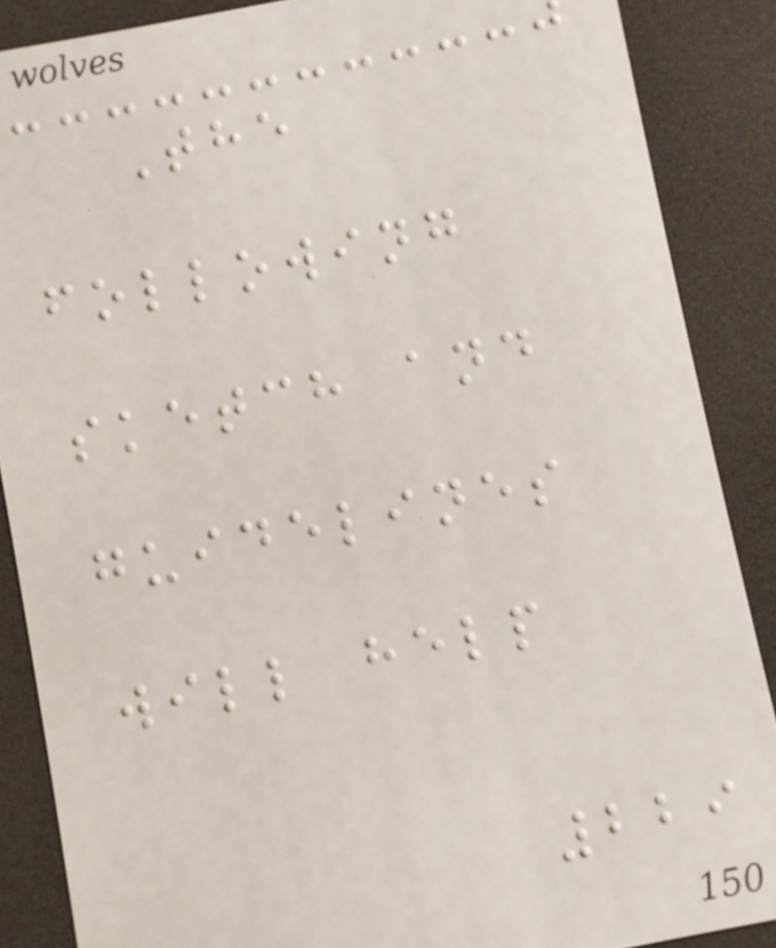The
following
sketch and
guidelines
will help
229
